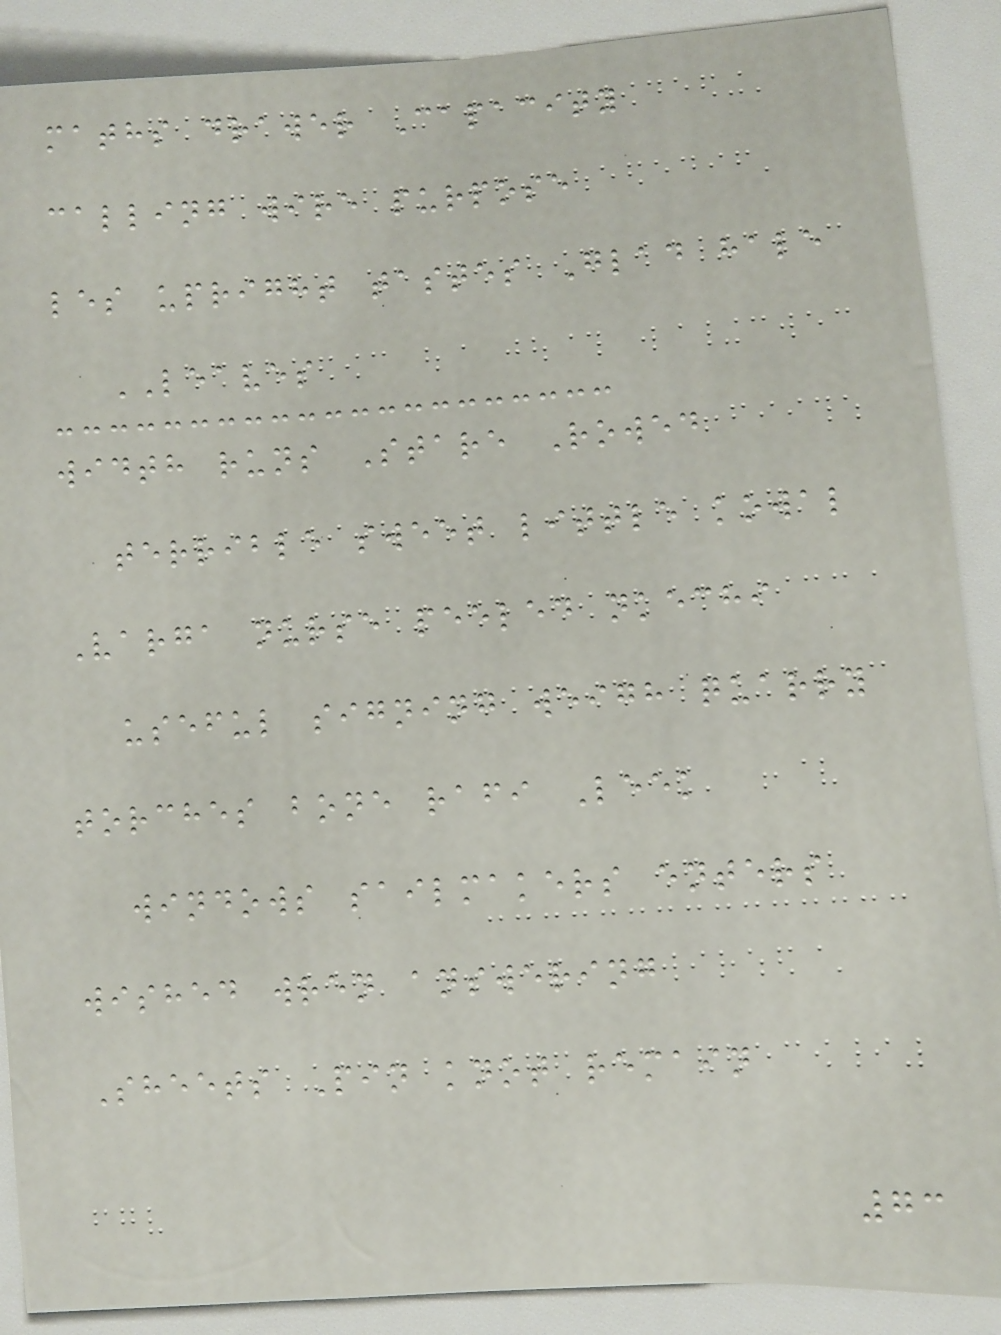maths drawer Capacity
calling wire purpose
les upright tastes Glad hale
LEAVES
width runs Stare Rowed
terrible sweet little kowal
Varga nurse peeled nkechi
useful signing weigh quarry
torches bone rafi Leek
windows sailmakers enters
wished wren answering
Sheets Pin knot remain
73
